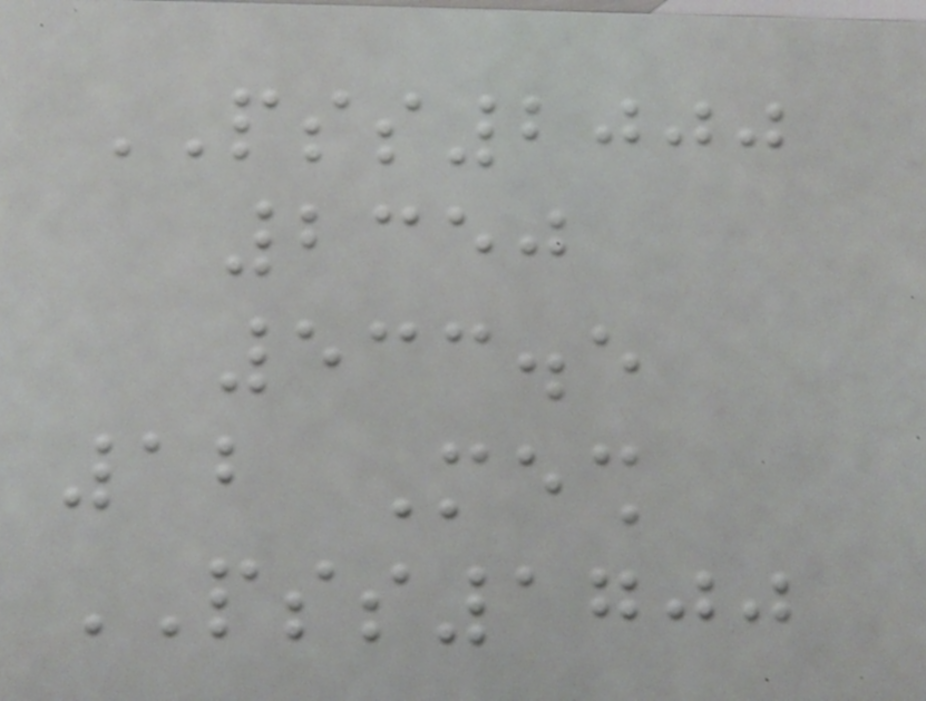PSS2000
2350
533.5
12 Mesh
PSS1700
